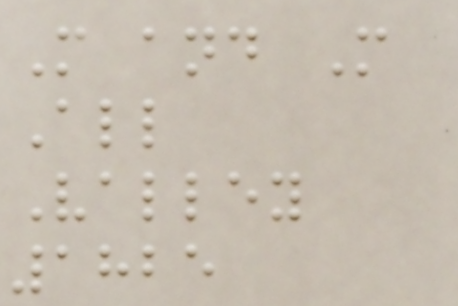M and M
All
Valley
1825
